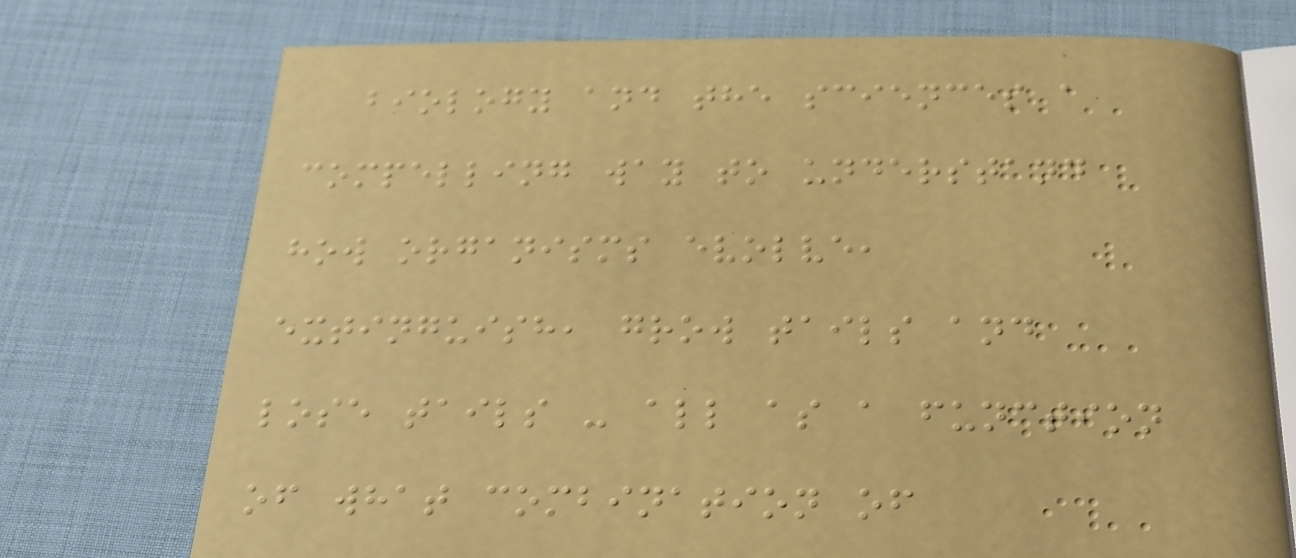biology and the sciences a
compelling way to understand
how organisms evolve,
extinguish, grow tails and
lose tails - all as a function
of what combination of
